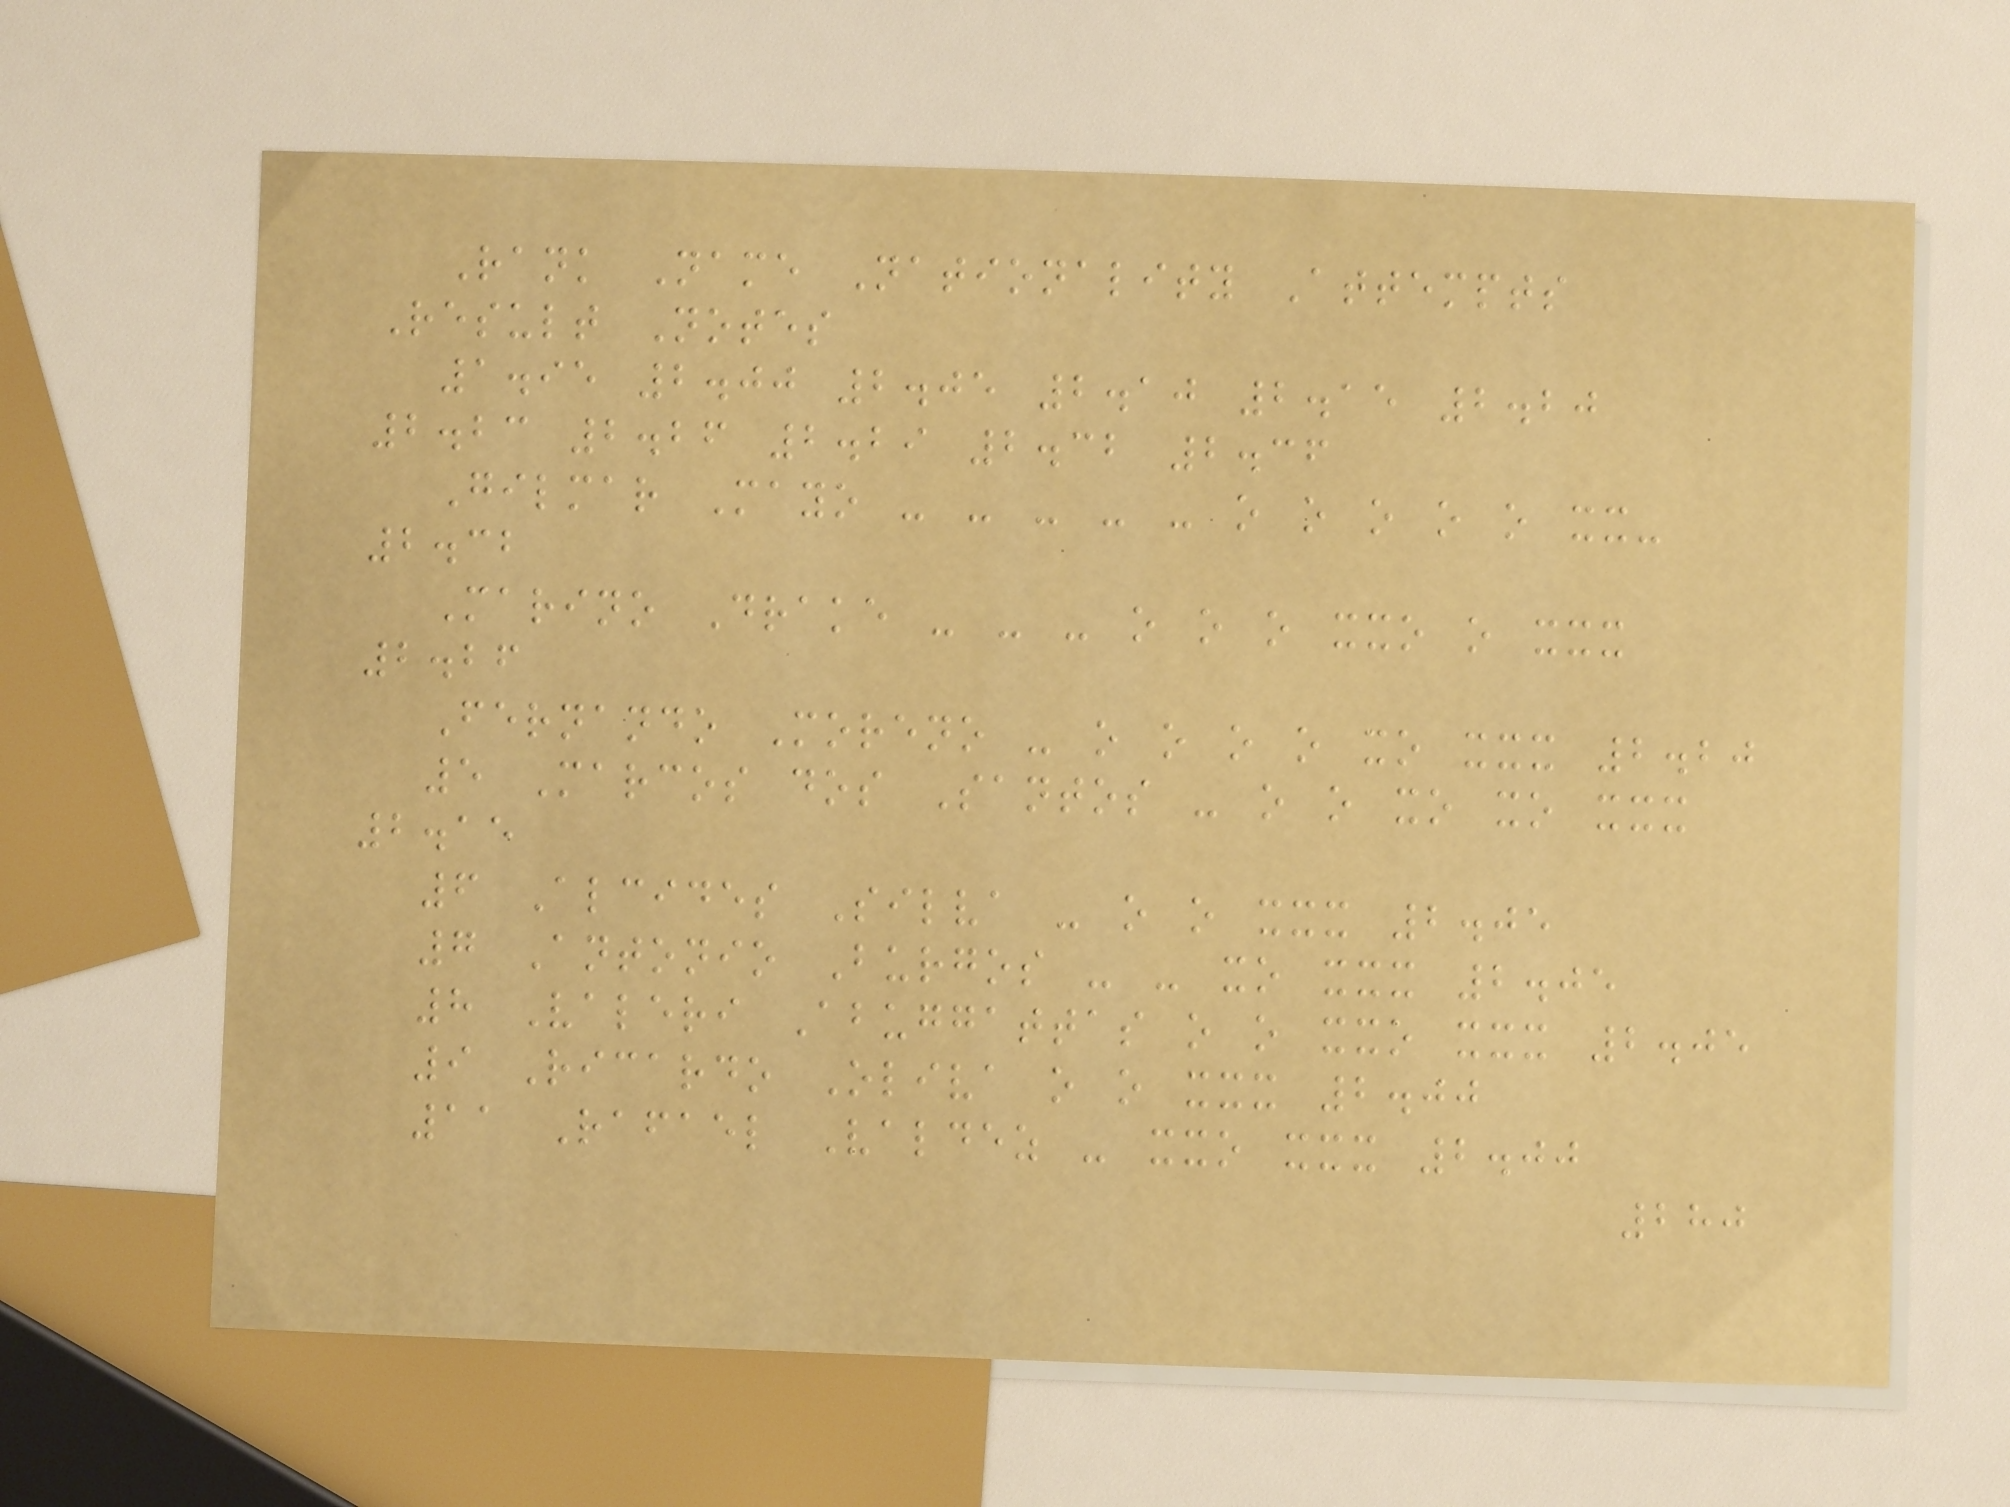Rank Name Nationality Attempts
Result Notes
1.95 2.00 2.05 2.10 2.15 2.20
2.23 2.26 2.29 2.32 2.36
Gilmar Mayo - - - - - o o o o o xx-
2.32
Marino Drake - - - o o o xxo o xxx
2.26
Fernando Moreno - o o o o xo xxx 2.20
5 Marcos dos Santos - o o xo xo xxx
2.15
6 Alcides Silva - o o xxx 2.05
7 Antonio Burgos - - xo xxx 2.05
8 Valeri Abuggattas o o xxo xxx 2.05
9 Ricardo Oliva o o xxx 2.00
11 Rafael Valdez - xxo xxx 2.00
280
